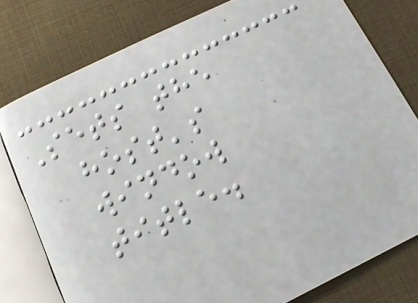Sets the
host's
window
title.
